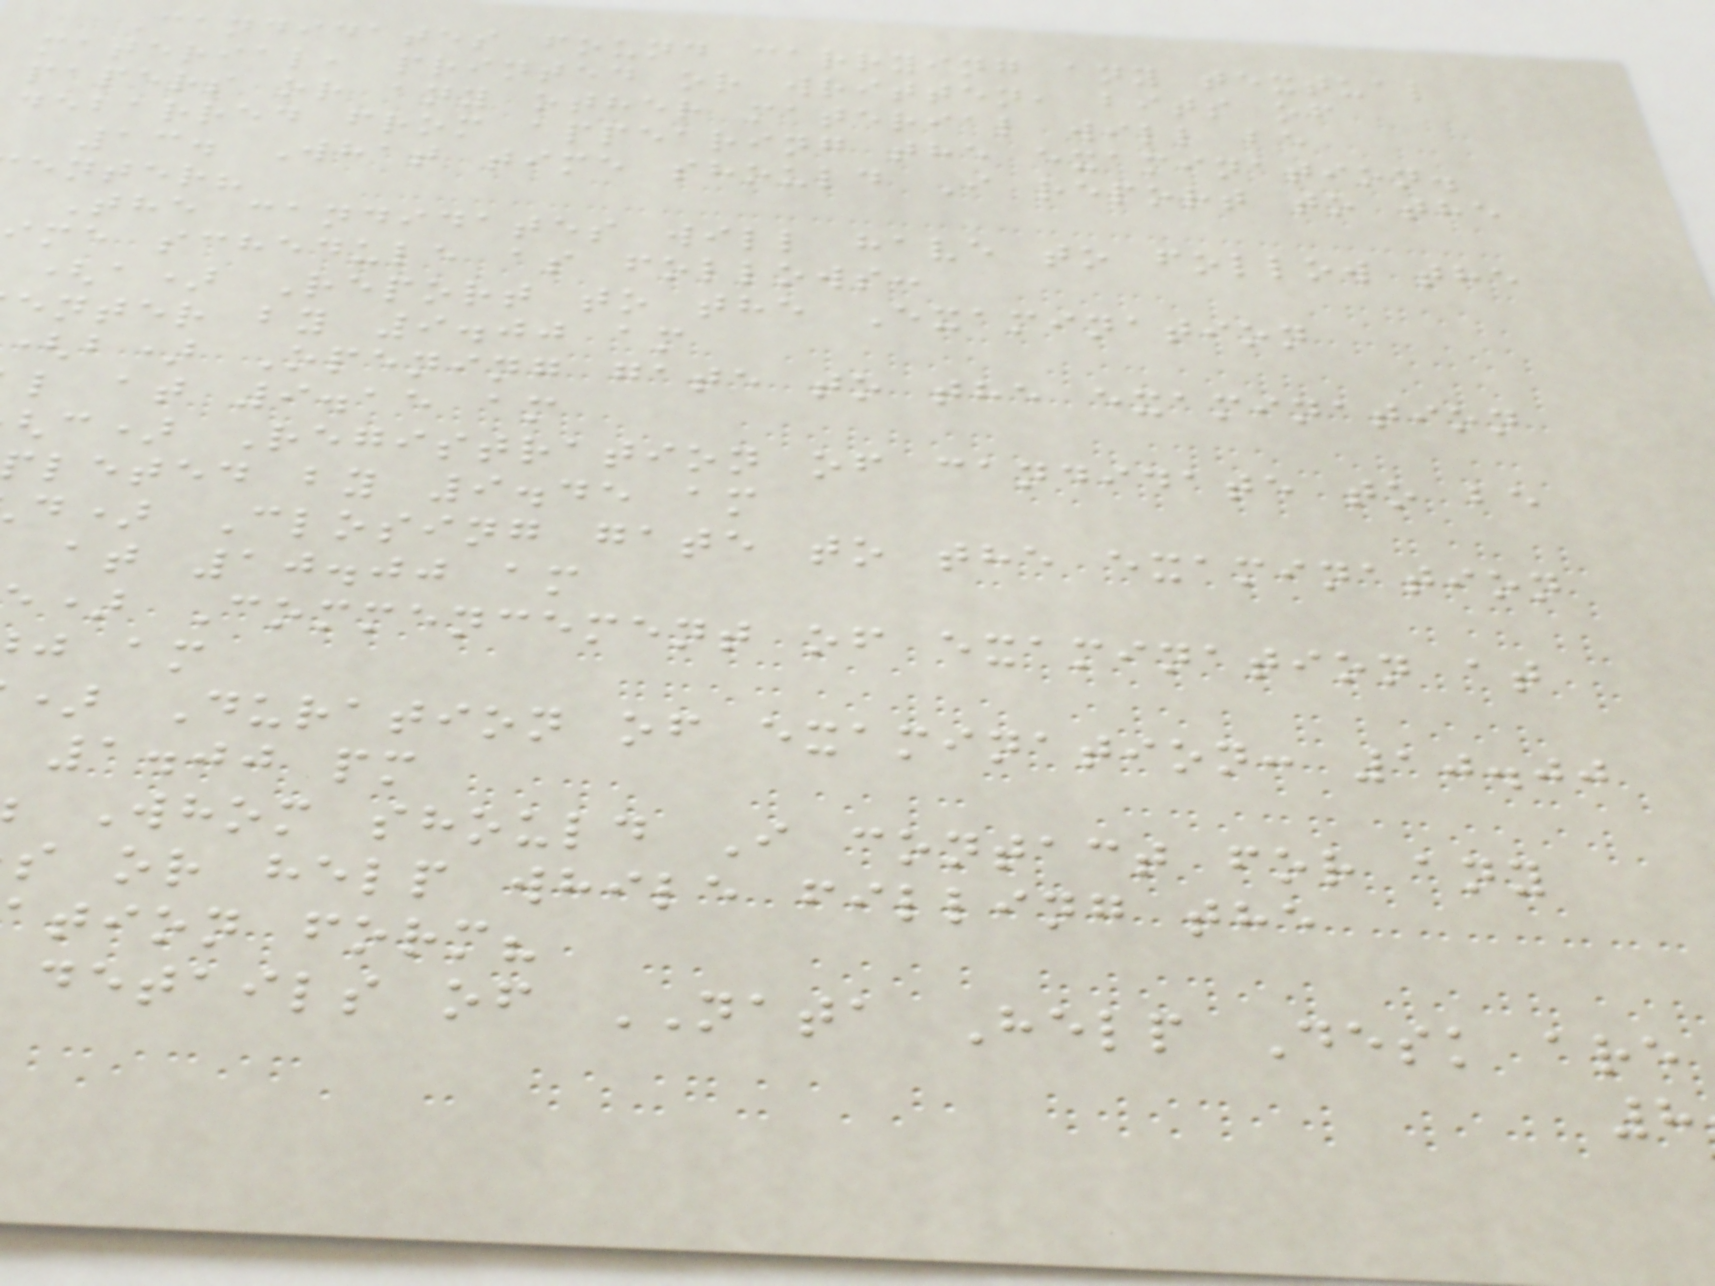Candidates found carrying any textual
material, printed or written, bits of
papers or any other material will be
debarred from appearing the examination.
13. What time should I report to the
enter?
The candidates will have to follow the
me schedule as follows:
(a) Report to the Examination
enter by 9.00 am
b) Opening gate to the examination
l at 9.15 am
c) Registration of candidate to be
leted by 9.45 am
d) Closing gate to the examination
at 10.00 am
) Commencement of examination at
j am
) Duration of examination: 10.00
1.00 pm
Whom should I contact for any
s or help while filling the
tion form?
details of NATA Help Desk are
